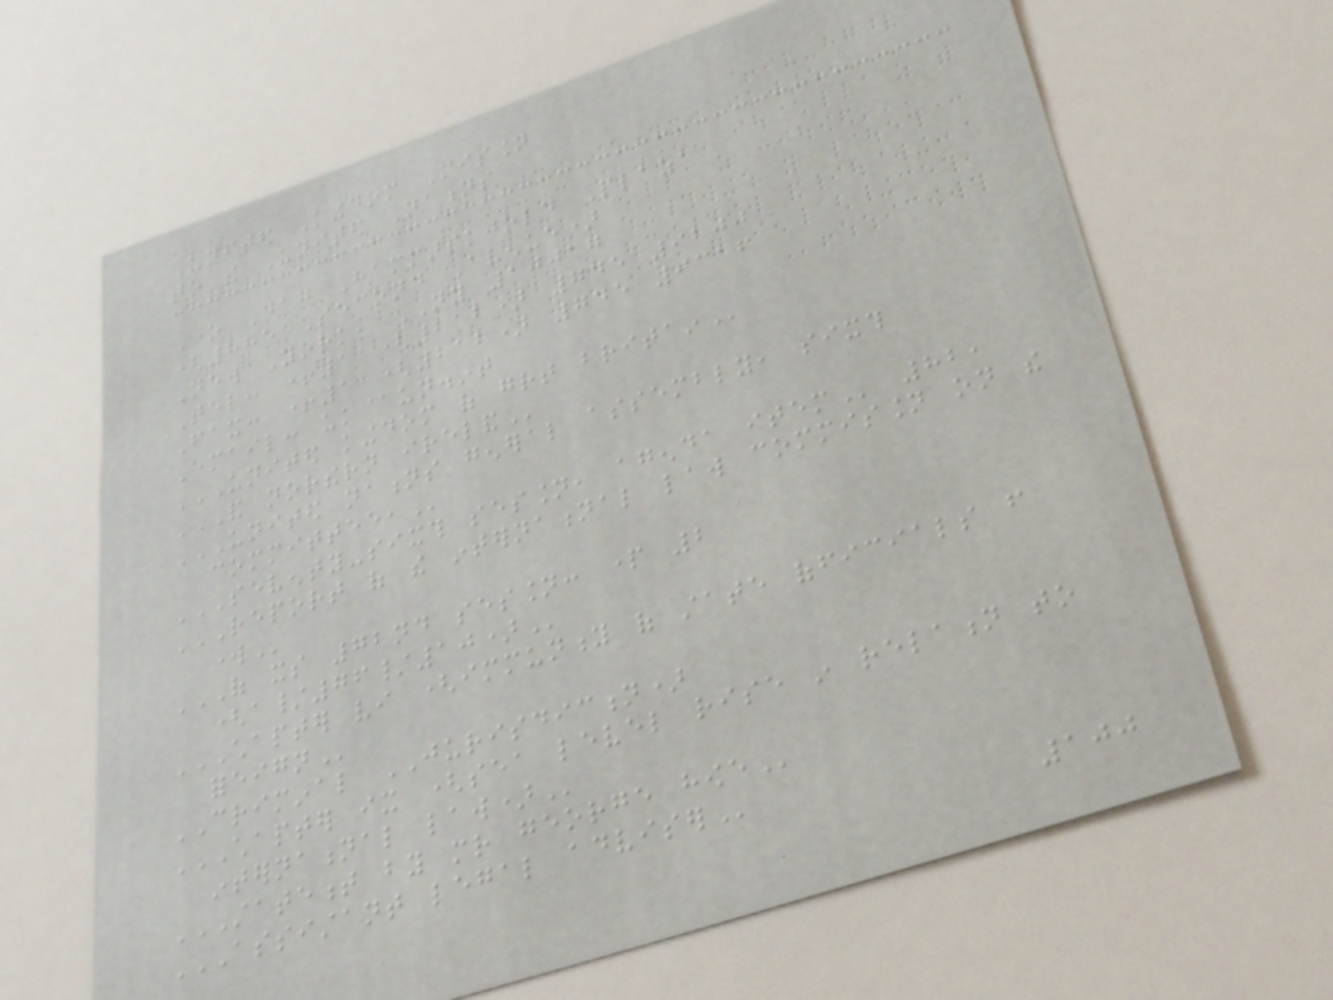United Kingdom Mission
to the United Nations
One Dag Hammarskjold Plaza
(885 Second Avenue)
New York, NY 10017
Tel: +1 (212) 745 9200
Fax: +1 (212) 745 9316
Email: uk@un.int
UNITED KINGDOM OF GREAT BRITAIN
AND NORTHERN IRELAND
UNITED NATIONS GENERAL ASSEMBLY, SIXTH
COMMITTEE,
SEVENTY-SIXTH SESSION, AGENDA ITEM 82,
REPORT OF THE INTERNATIONAL LAW COMMISSION ON THE
WORK
OF ITS 72ND SESSION: PART 2
(A/76/10)
CHAPTER VI (IMMUNITY OF STATE OFFICIALS FROM
FOREIGN
CRIMINAL JURISDICTION)
CHAPTER IX (SEA LEVEL RISE IN RELATION TO
INTERNATIONAL LAW)
STATEMENT BY MR GEORGE HOWE
ASSISTANT LEGAL ADVISER
100
